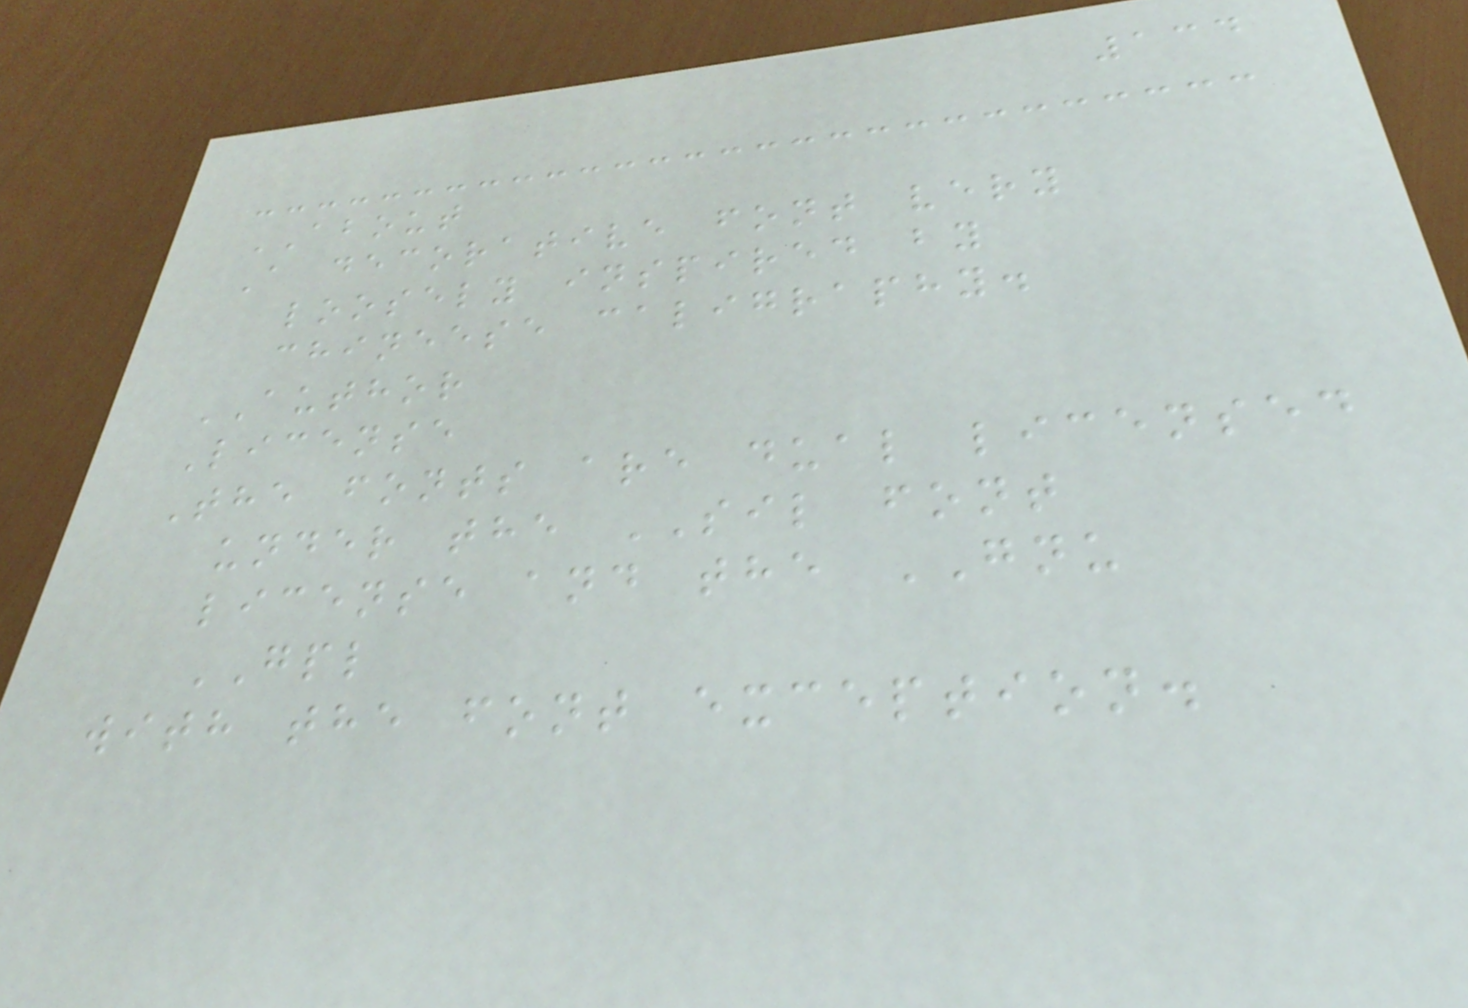134
ABOUT
A decorative font very
loosely inspired by
chineese caligraphy.
AUTHOR
License
The fonts are dual licensed
under the SIL font
license and the GNU
GPL
with the font exception.
